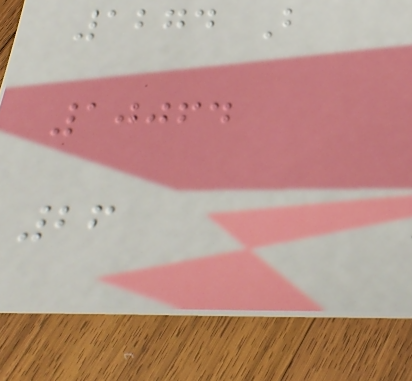1274 B
10064
26
